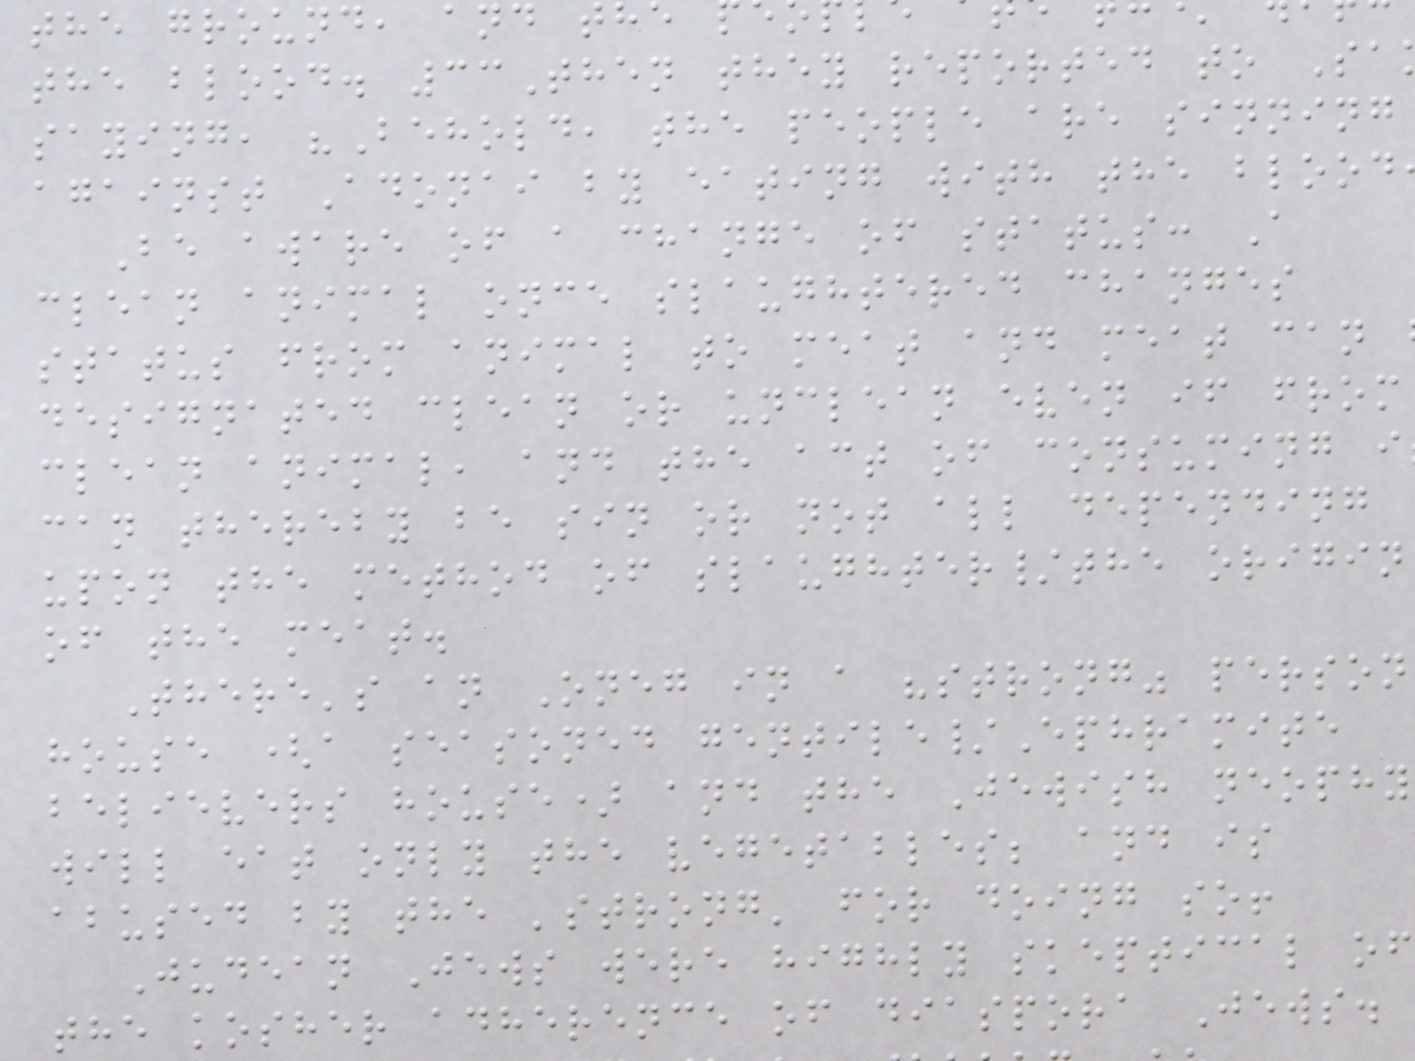the ground, and th
the blood. 33Then they reported to Sa
saying, "Behold, the people are sinning
against Adonai by eating with the blood
Be aware of a change of status: A
clean animal once slaughtered changes
status from animal to meat and meat can
designated clean or unclean even if from
clean animal, and the act of consuming i
can thereby be sin or not all depending
upon the method of slaughter/the origin
of the meat.
There's an Oneg in a "strong" person
house (a seasoned gentile/Ephramite
believers house) and the Jewish neophy
will eat only the vegetables; and is
abused by the 'strong' for doing so!
Judean Jews were highly skeptical of
the kosher adherence of diaspora Jews.
